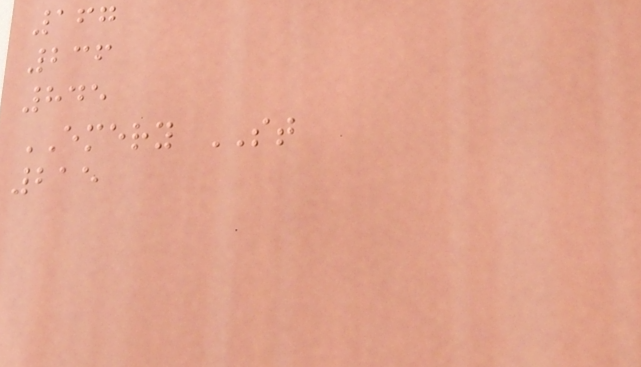167
236
845
EMERY ST
215
